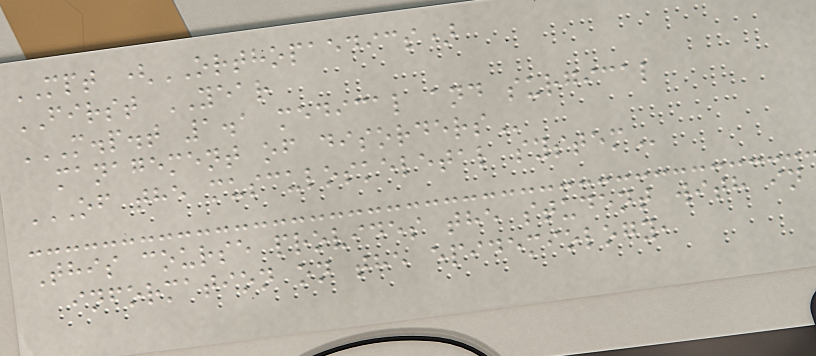MPT (ORTHOPAEDICS)
FIRST YEAR
M.P.T 1.1 MEDICAL AND SURGICAL
MANAGEMENT OF DISORDERS
OF THE MUSCULOSKELETAL SYSTEM
This course provides the student with in
information on the epidemiology,
